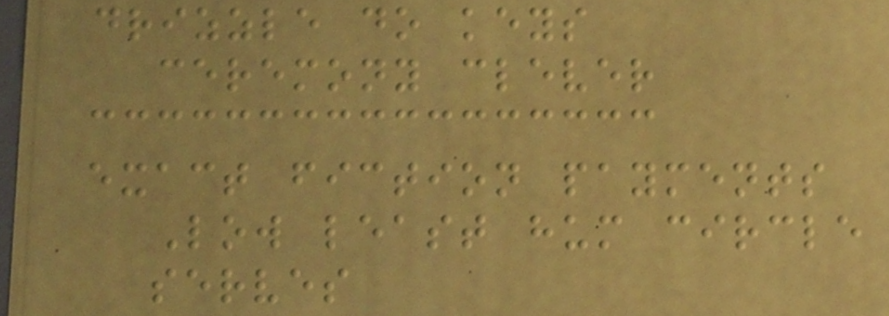drizzle do keys
ceremony clever
exact fiction payments
Low least hum circle
serves
